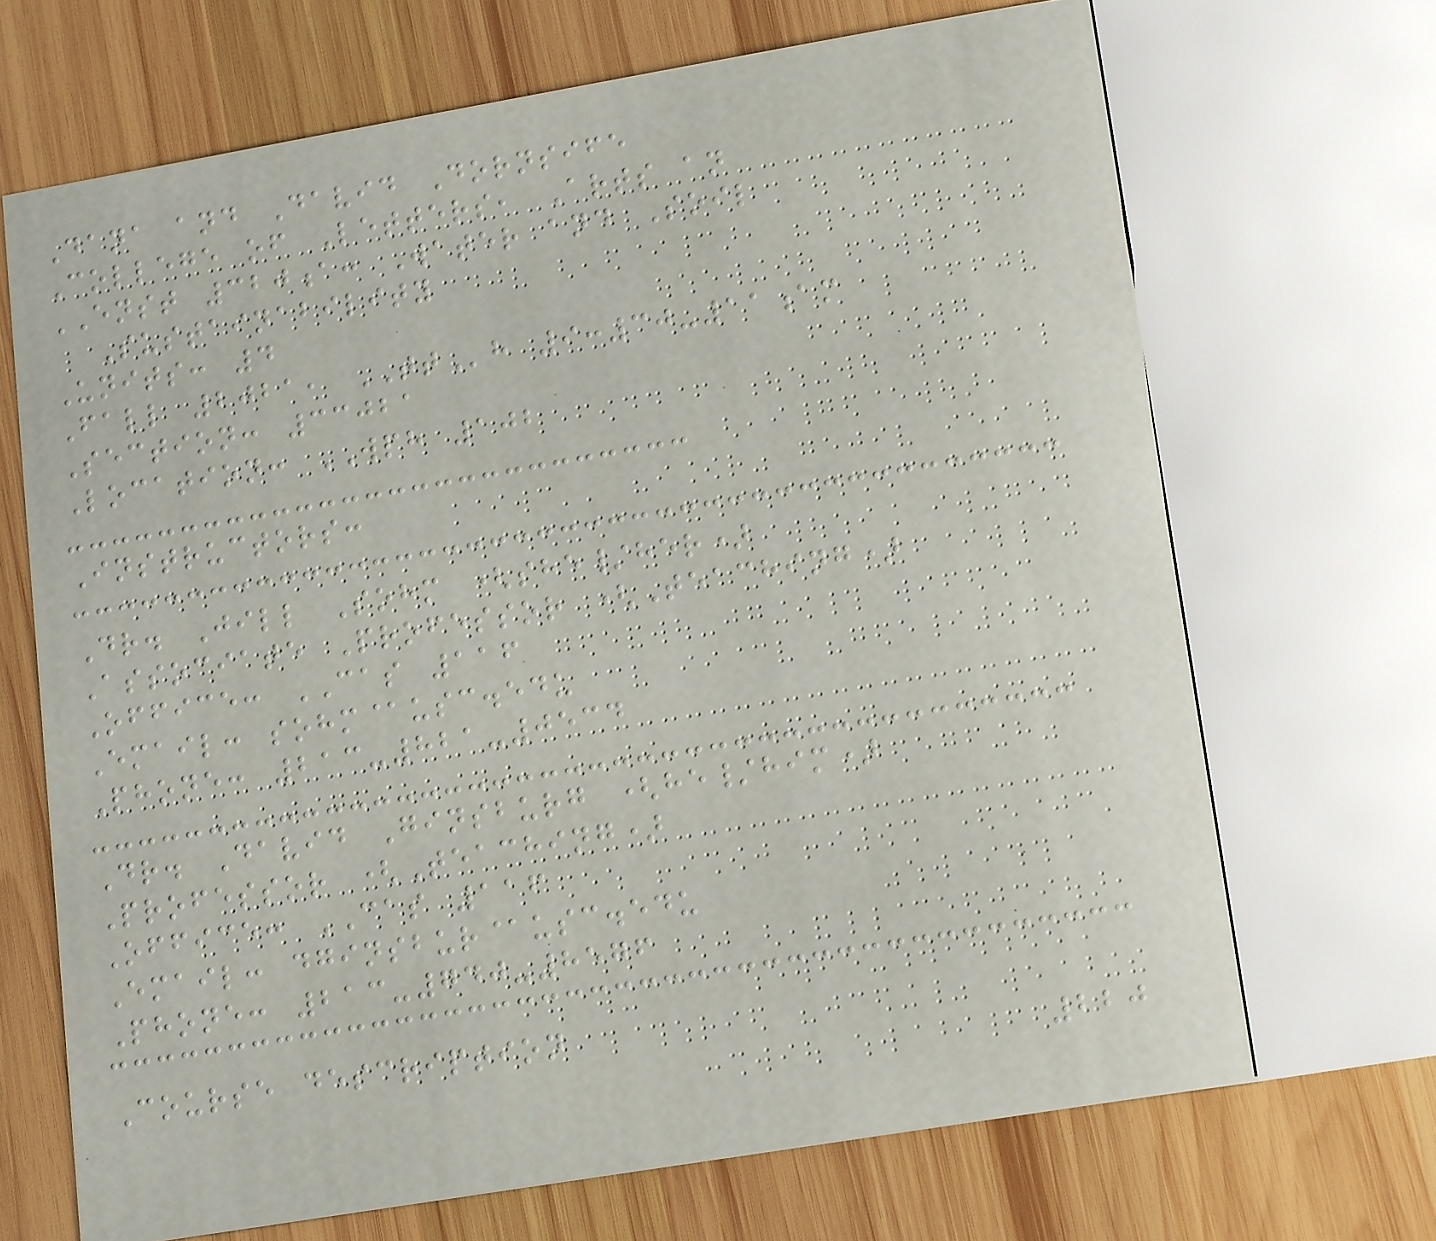Dana and David Dornsife
College of Letters, Arts an
ENST 320a: Water and Soil
Sustainability
Units: 4
Fall 2021, TTh 9:30-11am
Section: 33021
Location: WPH 102
Instructors:
Dr. Jill Sohm (she/her)
Associate Professor (Teaching)
Office: CAS 116
Email: sohm@usc.edu
Phone: 213-821-0534
Dr. David Ginsburg (he/him)
Professor (Teaching)
Office: CAS 116
Email: dginsbur@usc.edu
Phone: 213-740-8576
Course description
220
